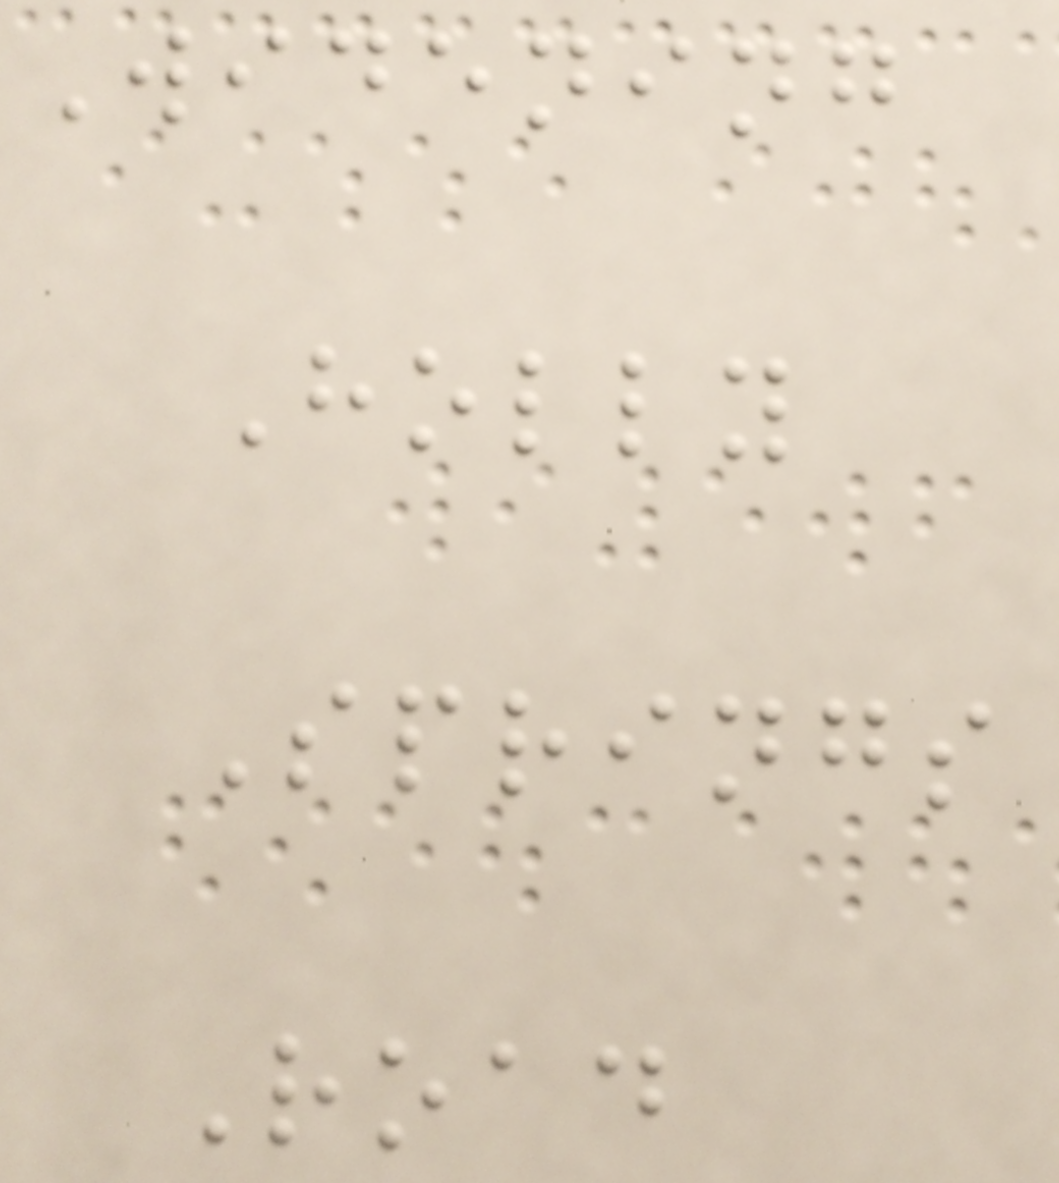Widening
Holly
Springs
Road
